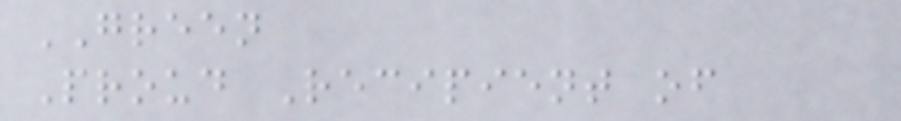GREEN
Proud Recipient of
